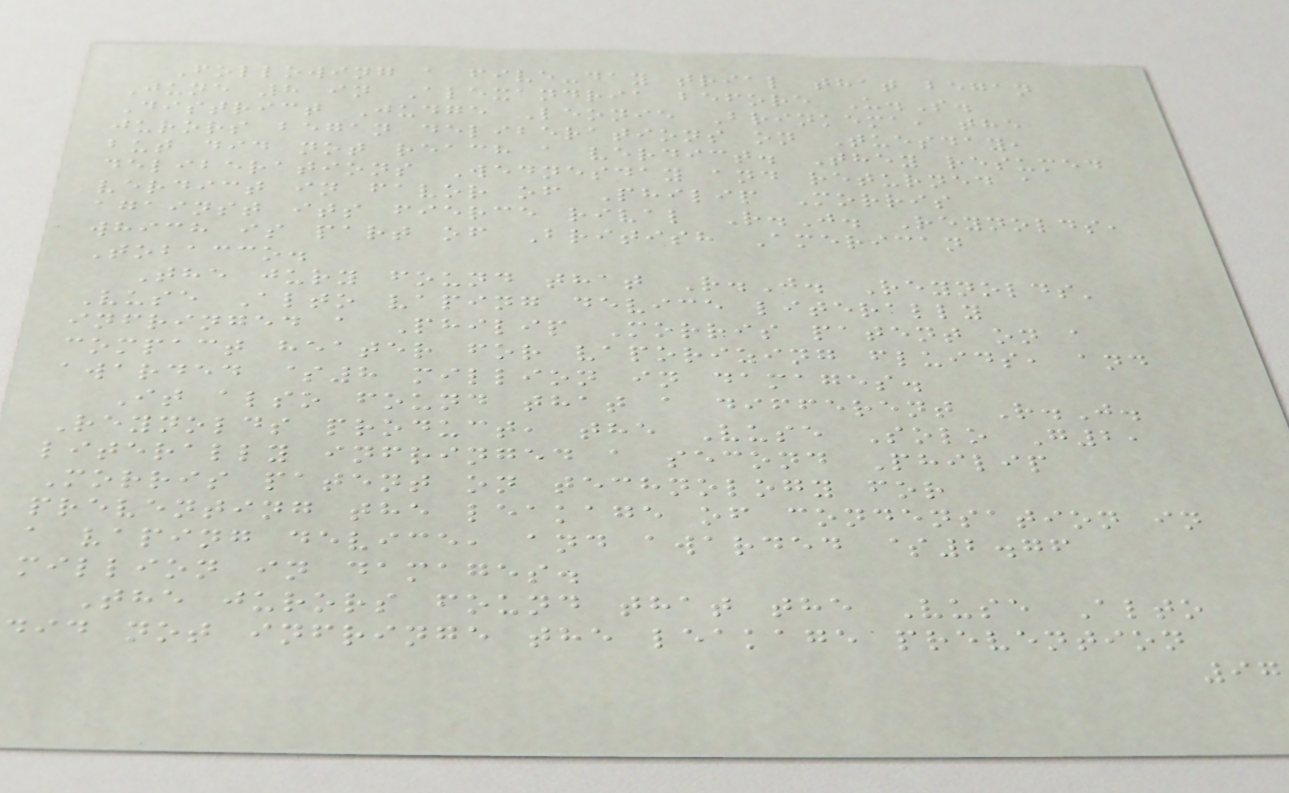Following a five-day trial that began
June 8 in Alexandria before U.S.
District Judge Leonie Brinkema, the
jurors began deliberations on Tuesday,
but did not reach a verdict. They resumed
deliberations Wednesday and returned a
verdict in favor of Philip Morris
against its fierce rival R.J. Reynolds,
which is part of British American
Tobacco.
The jury found that R.J. Reynolds'
Vuse Alto vaping device literally
infringed a Philip Morris patent on a
compact heater for vaporizing fluids, and
awarded $8 million in damages.
It also found that a different R.J.
Reynolds product, the Vuse Solo G2,
literally infringed a second Philip
Morris patent on technology for
preventing the leakage of condensation in
a vaping device, and awarded $2.76
million in damages.
The jurors found that the Vuse Alto
did not infringe the leakage prevention
97
